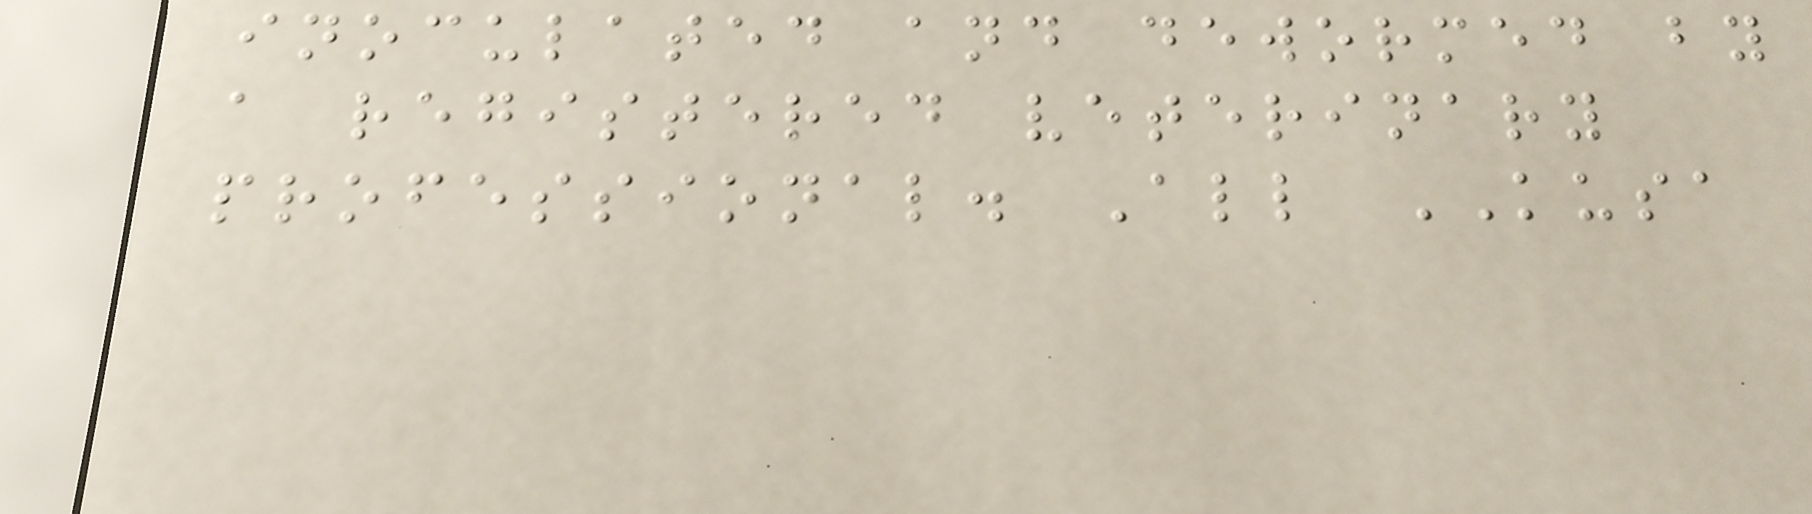inoculated and dewormed by
a registered veterinary
professional. All KUSA
